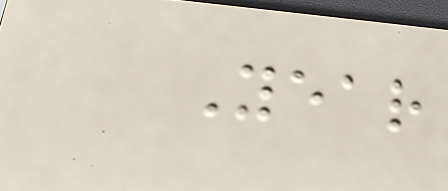Year
